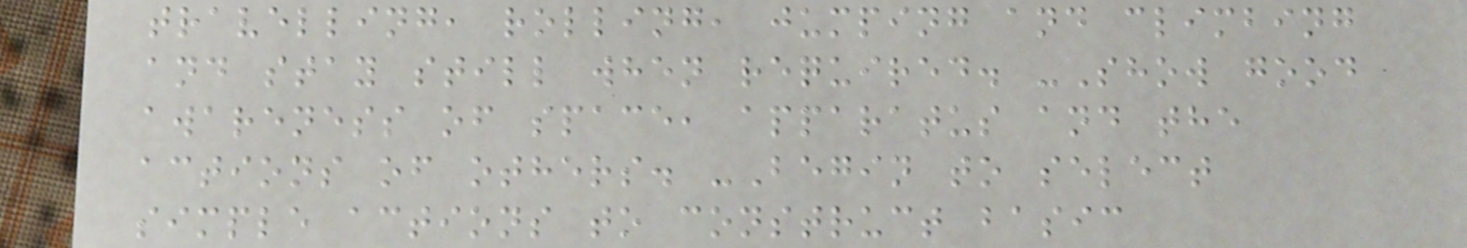travelling, rolling, jumping and climbing
and stay still when required. -Show good
awareness of space, apparatus and the
actions of others. -Begin to select
simple actions to construct basic
